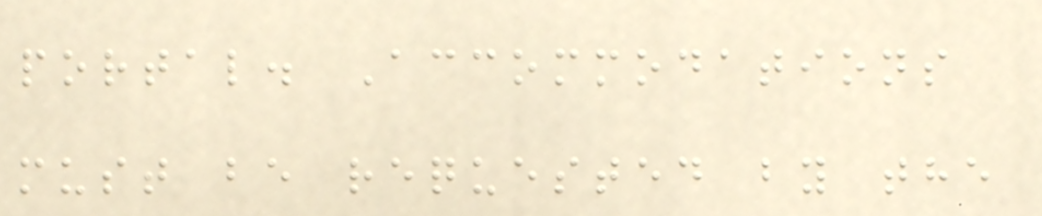portal. Accommodations
must be requested by the
